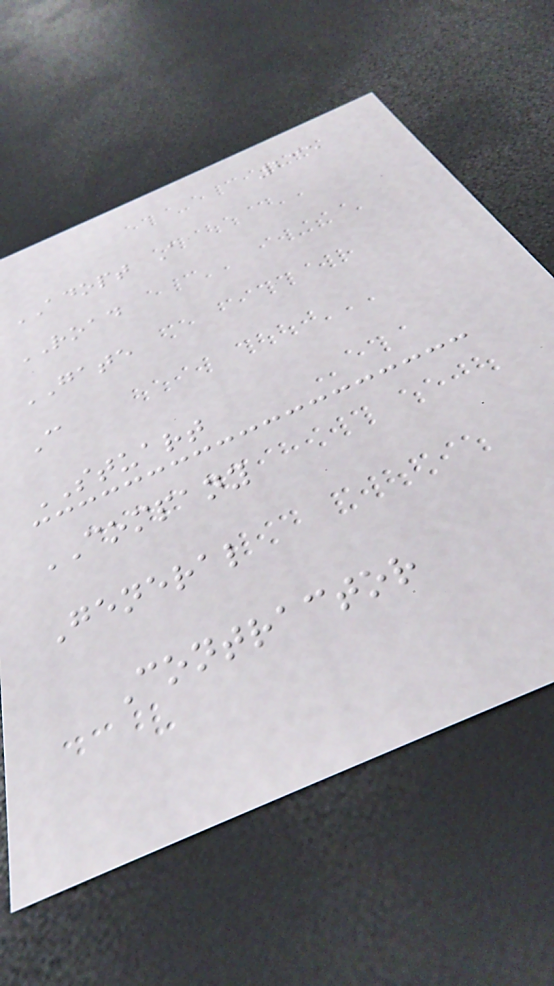235
ADOPT A
ROAD
GATE
C
STUART
COMPANY
General
Contractor
